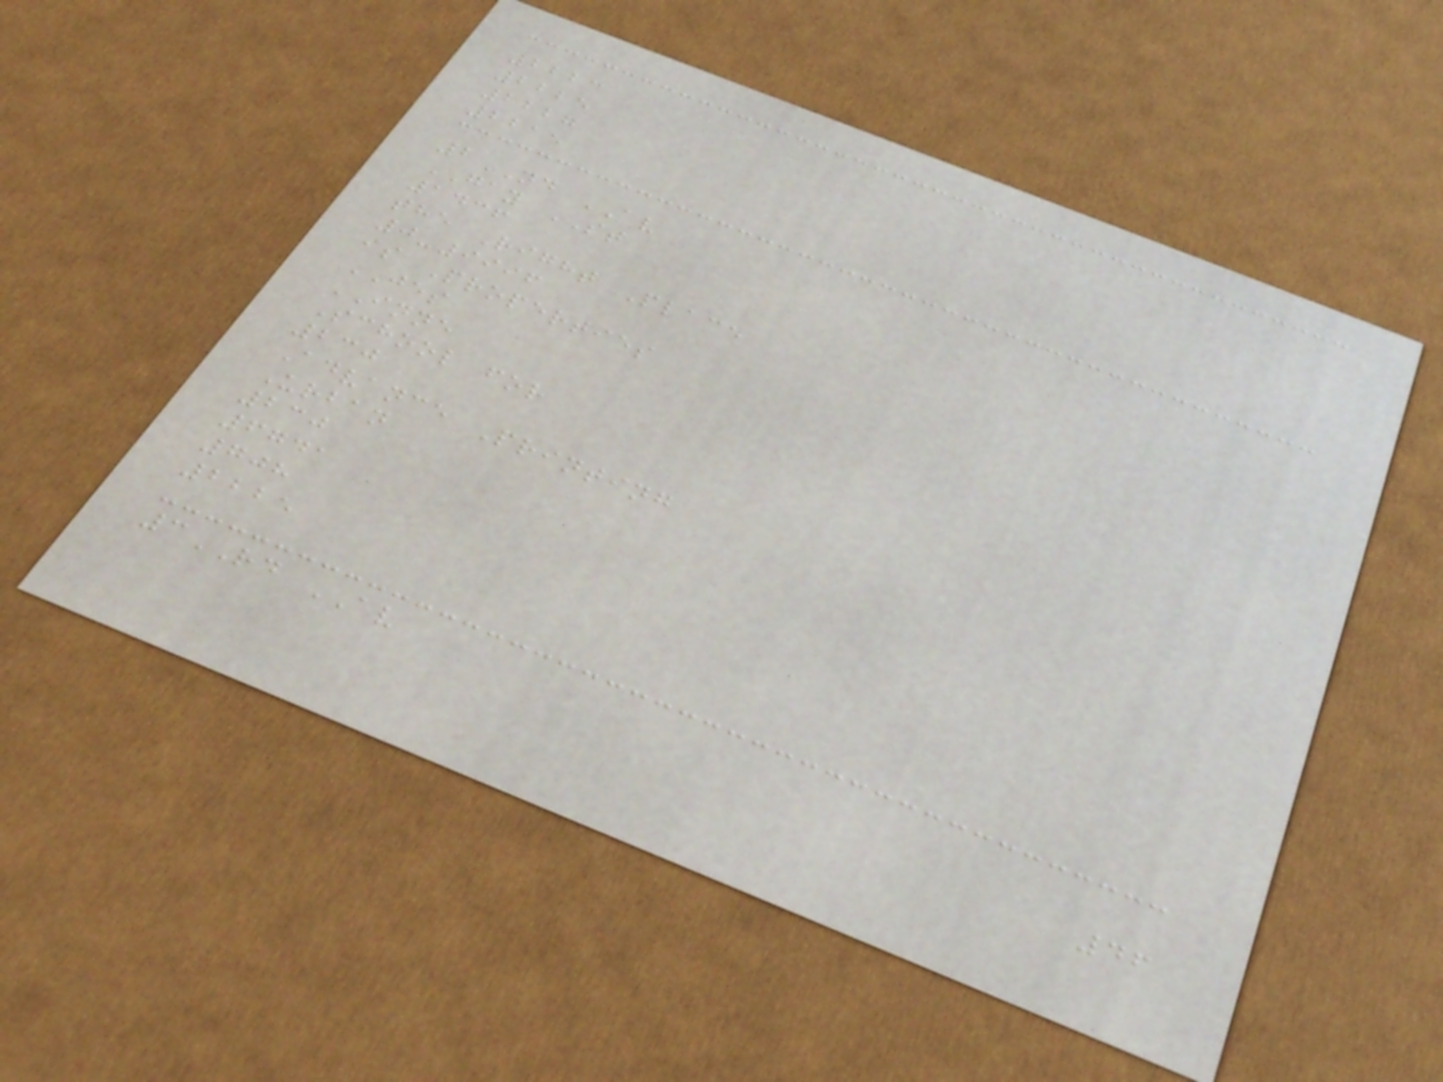2223
2225
2227
2215
2ND AV
GAY ST
1436
the Right Place
0-9996
is Properties
JES
INNE
School for
230
Advance Printing
Urban
230
6741
708
2225
3RD AV
46
